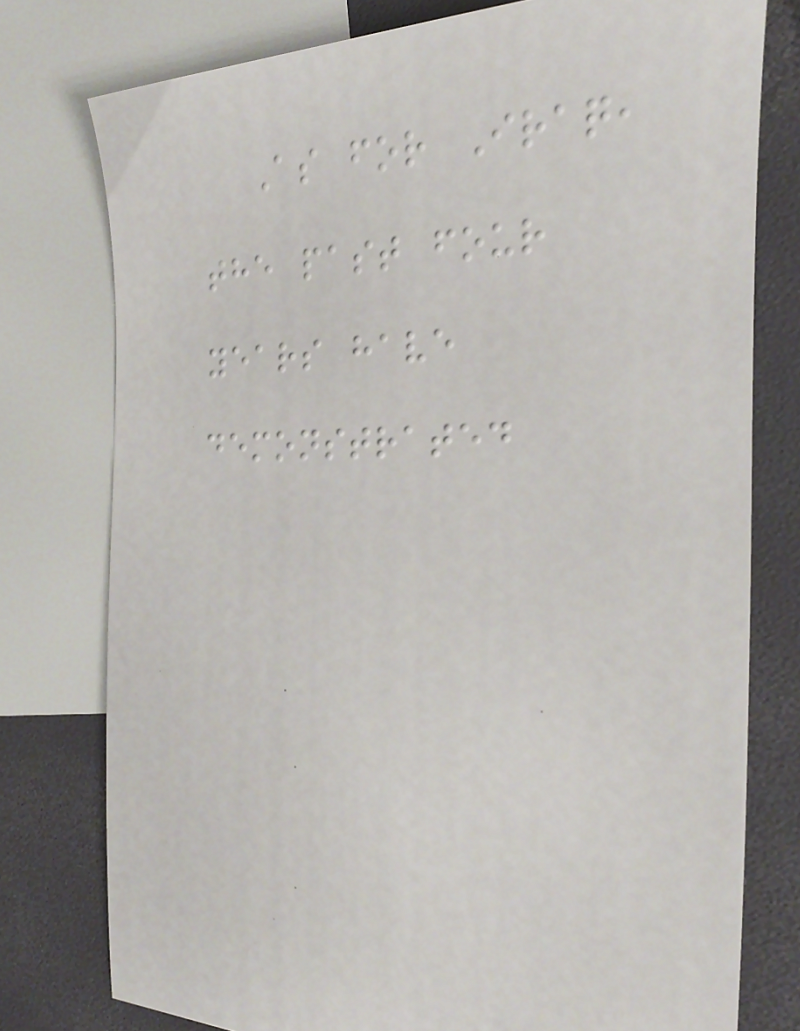As for Iraq,
the past four
years have
demonstrated
